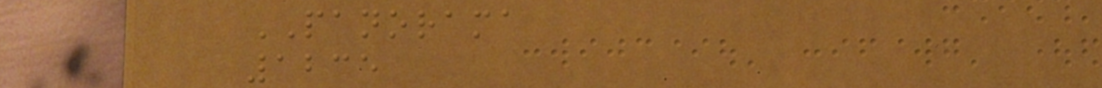PANORAMA
1235
